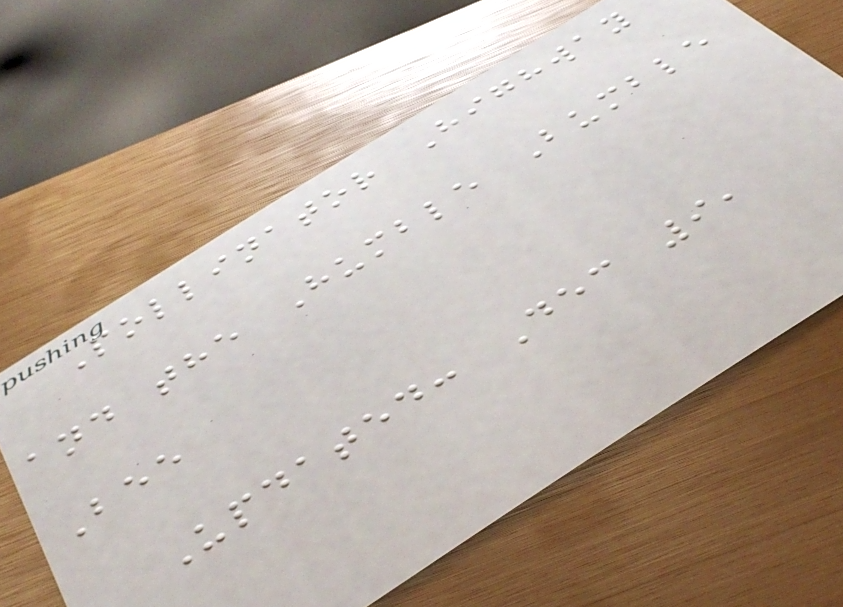Pollinator Highway
and the Humble Bumble
Bee
Updated: Dec 9,
